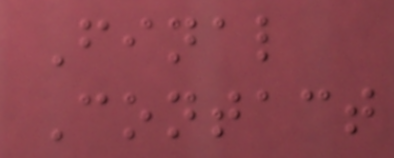Final
Contact
